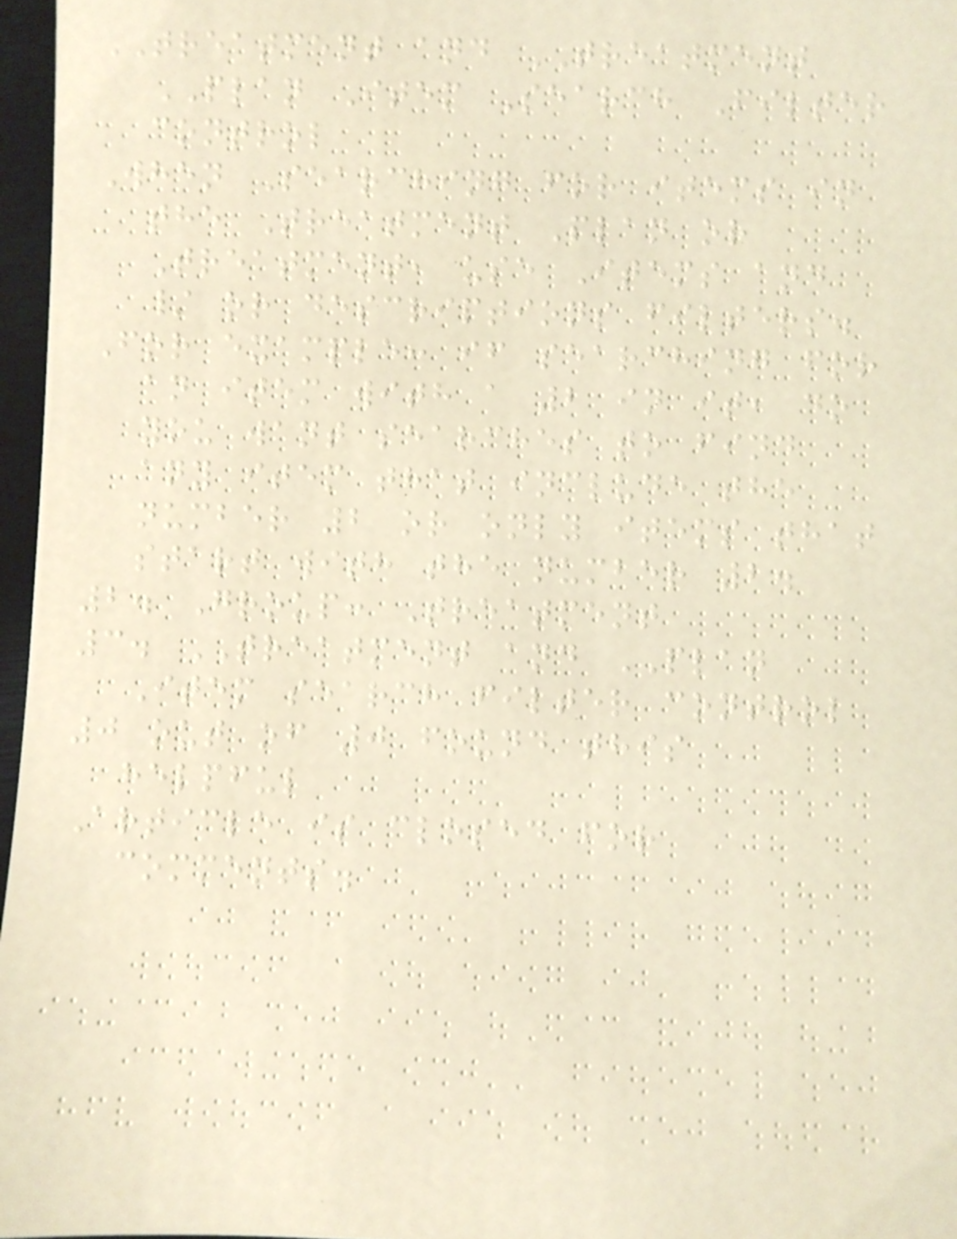TREATMENT and TREATMENT
PLAN Item Search Filter
control
When Searching for items in
the Treatment Plan or
Treatment, use Items and
/ or descriptions filters.
For example: if searching for
an item with a 2 in it, do
you want searches to find
any item that include the
number 2 or only items that
start with the number 2.
2. Group: Treatment
3. TREATMENT and PLAN
Item search filter control
0 out of 0 found this
helpful
Article is closed for
comments.
